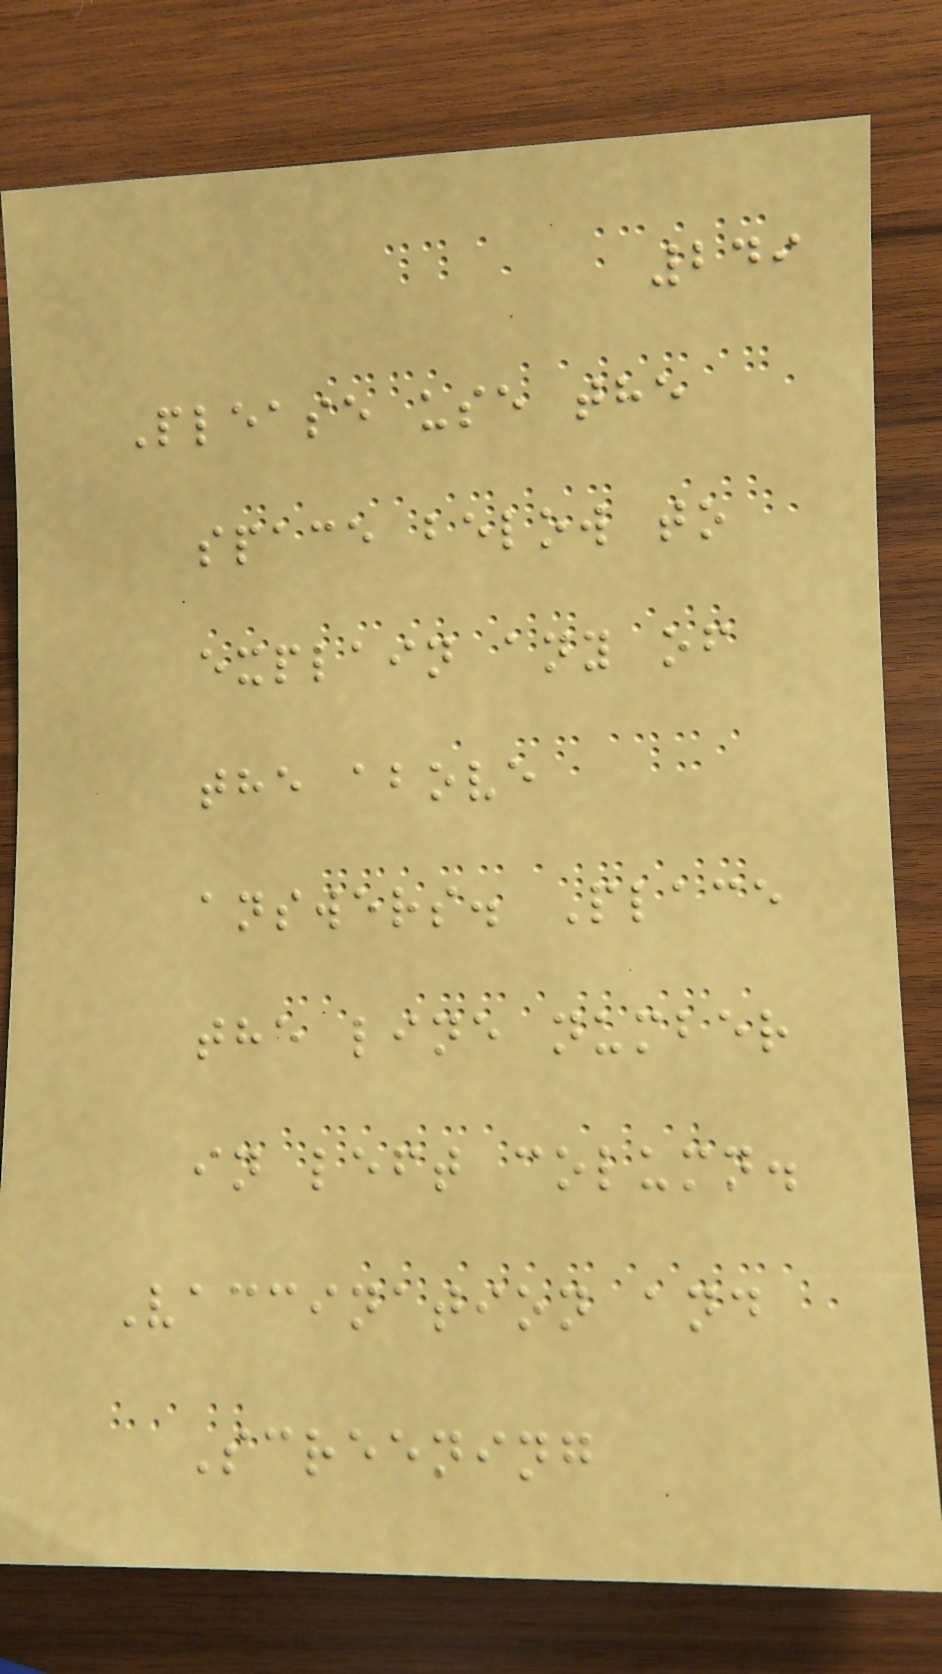249
Please use the
space below to
explain any of
the above
answers. Place
the line number
in left column.
Vaccination and
Screening
